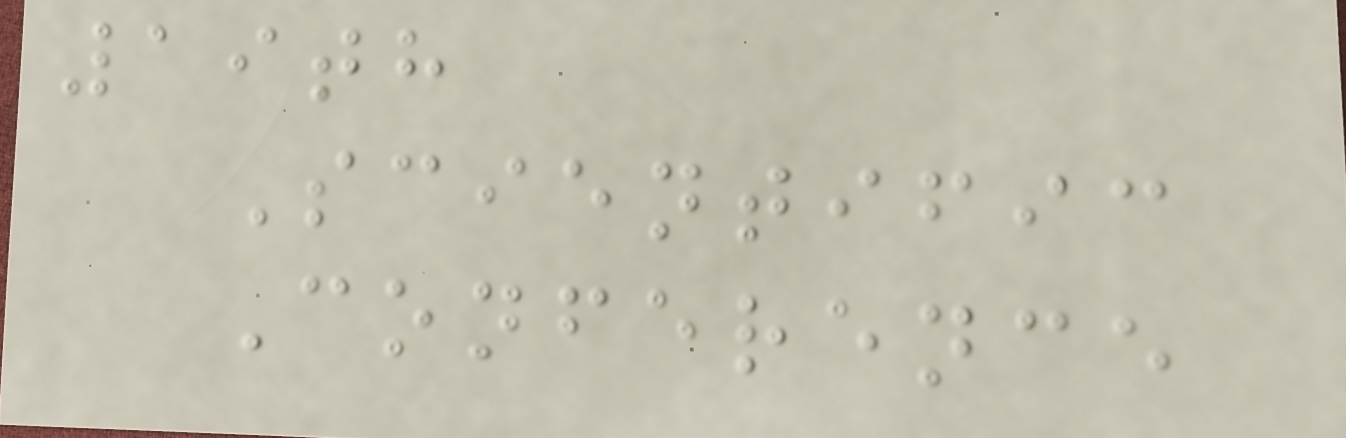19th
Scientific
Conference
